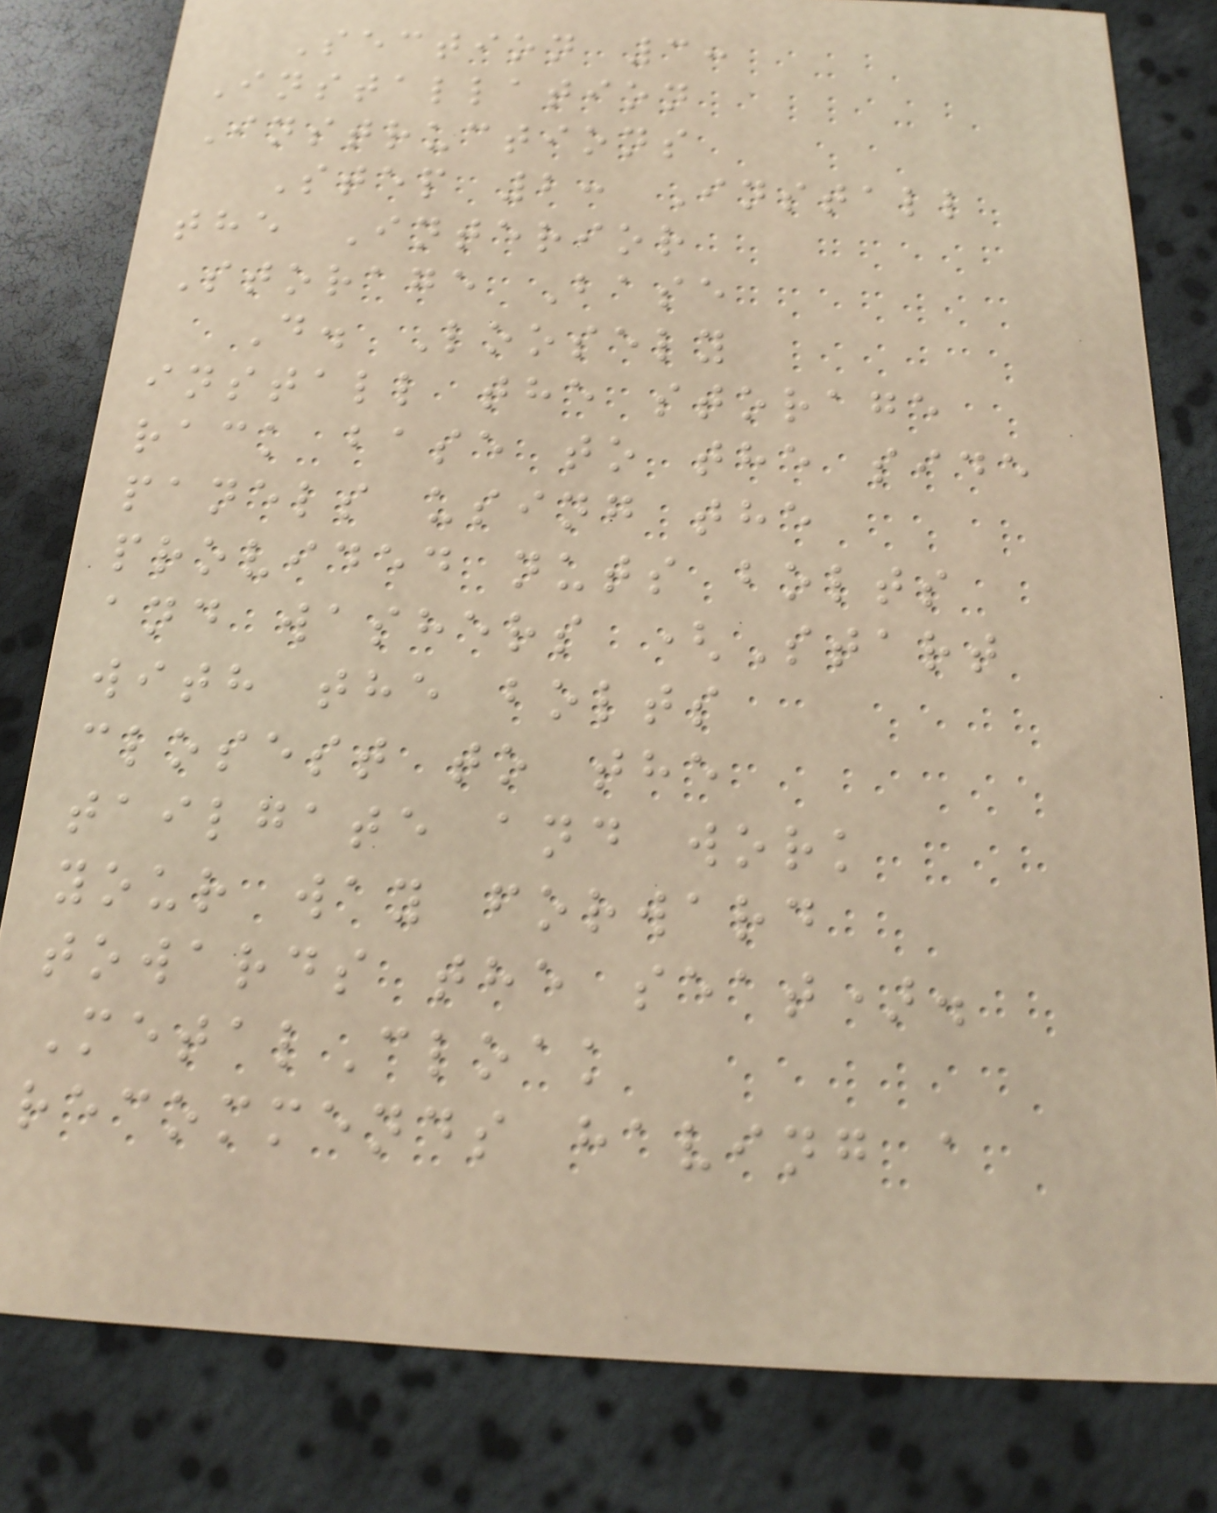Section 3:
Installation
Instructions
Step 2: Install
the Interior
Storage Base
D. Loosely
install the storage
rack base to the side
panels using the
provided nuts bolts
and washers (Start
with the bolts
closest to the
tailgate and work
your way forward
towards the seat).
MetalCloak
recommends having a
